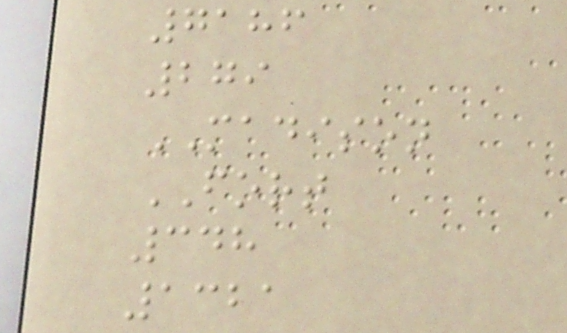7186
279
MADISON
FORT
348
1321
